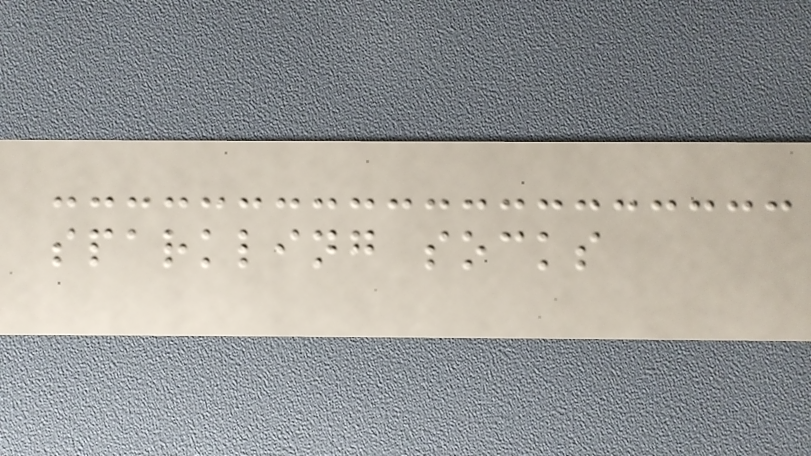sparkling socks
